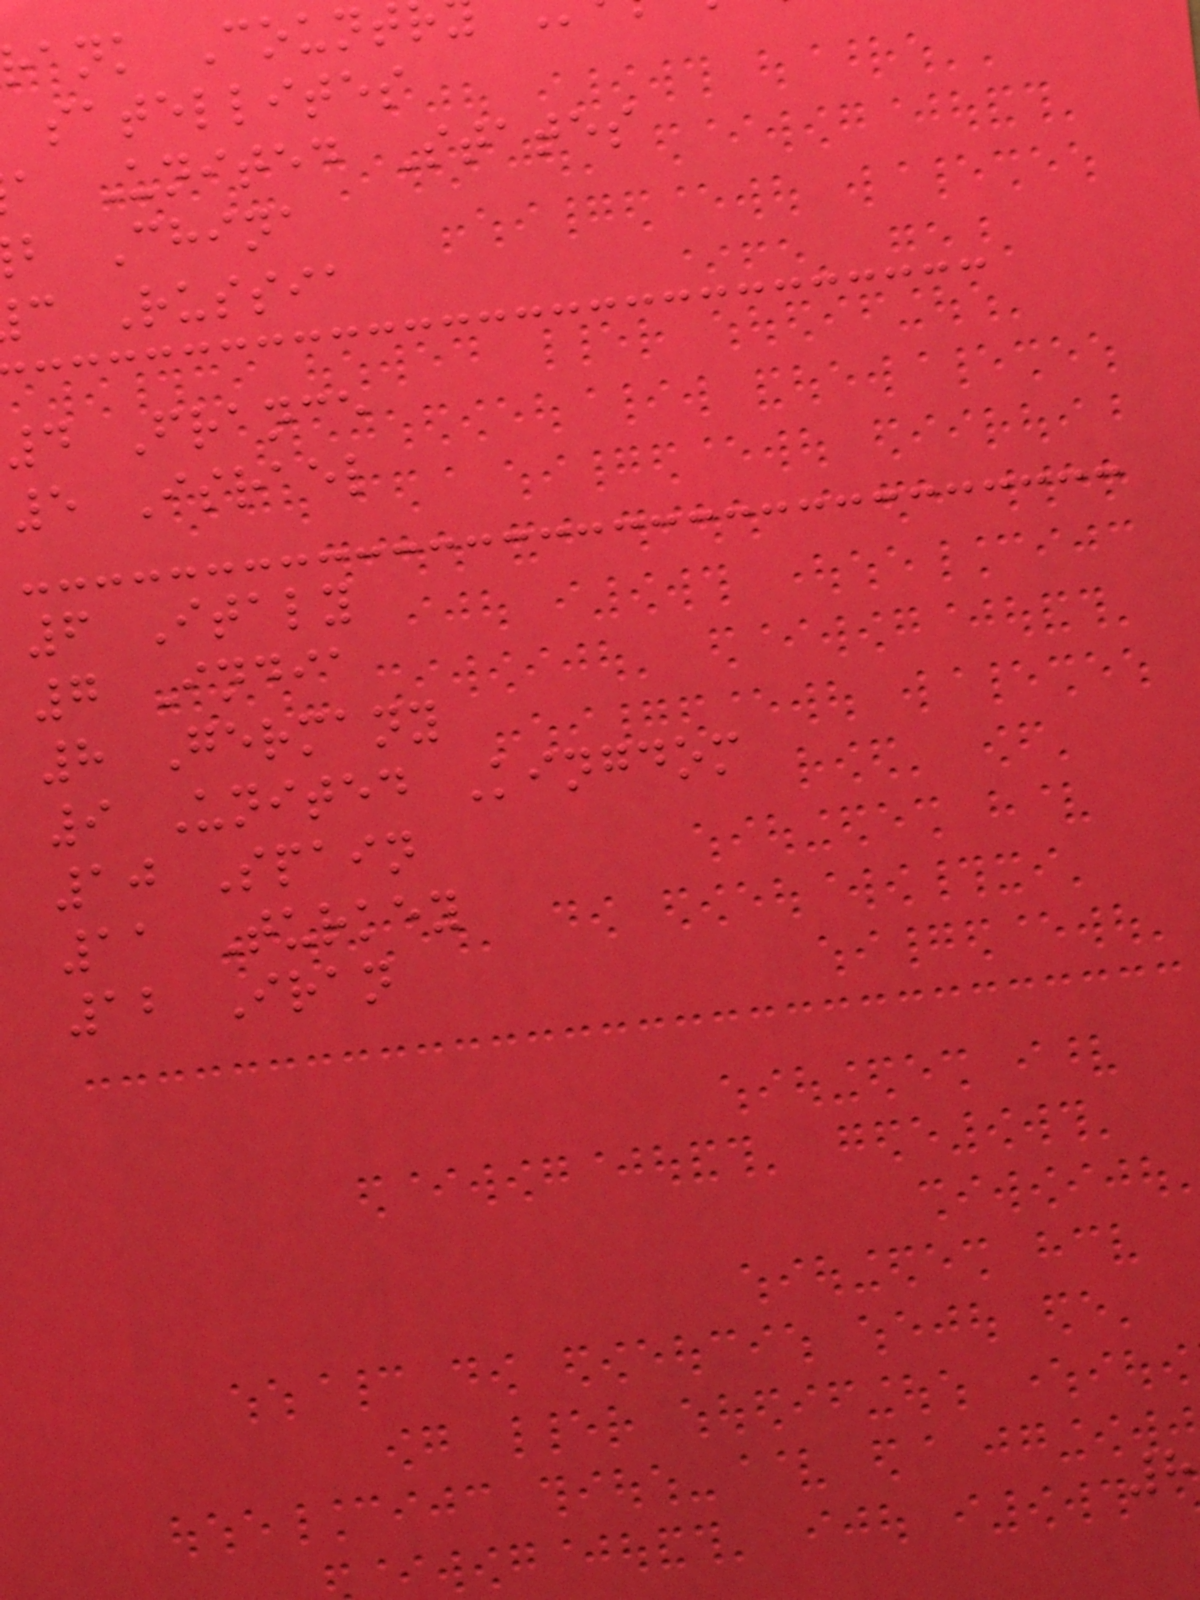ank Count
satellites
a United States
b China
c Russia
4 France
5 Israel
6 Italy
7 India
8 Germany
9 United Kingdom
10 Spain
11 Turkey
12 Iran
